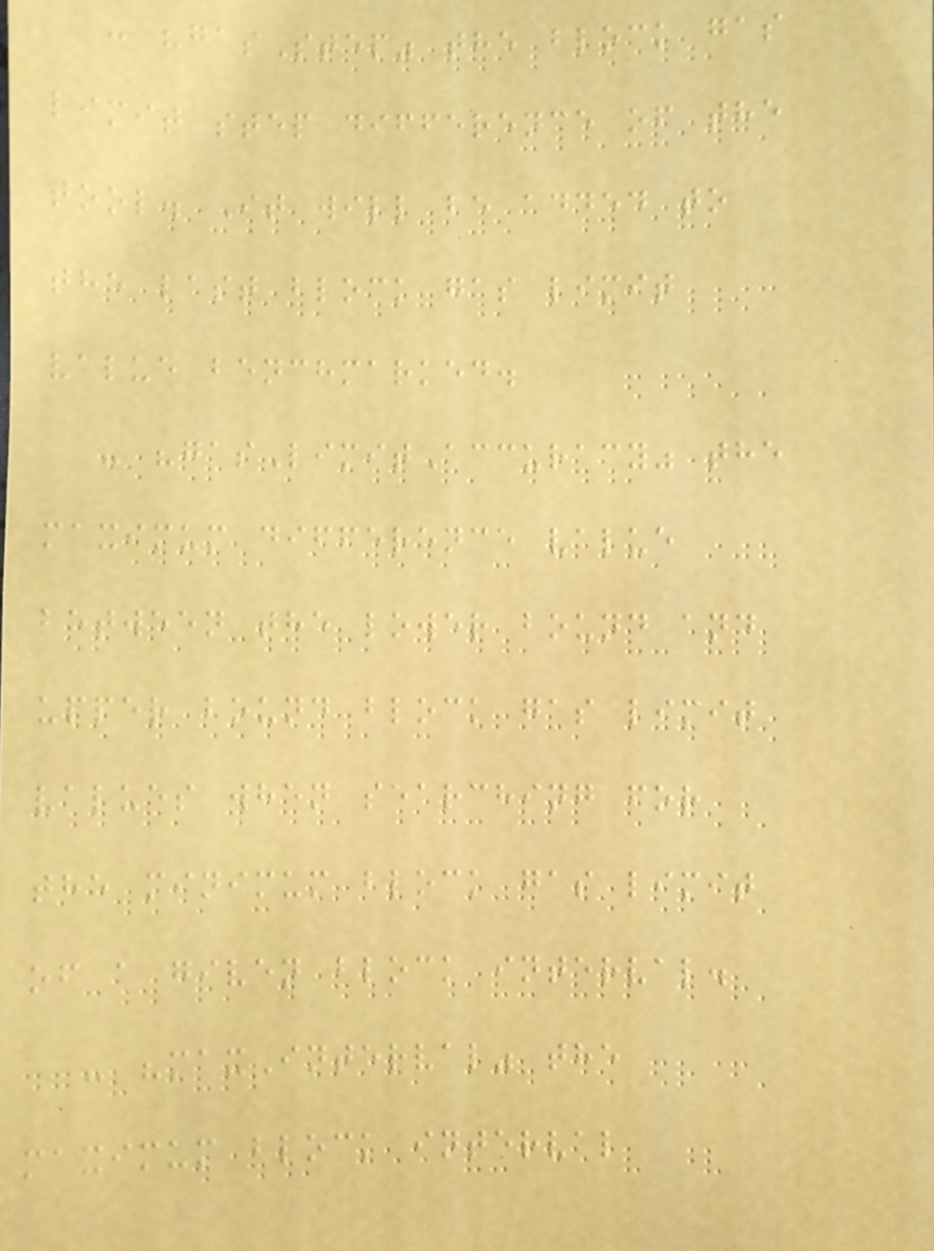- "gasStep" the block gas
limit step difference of the
tool. It will be added to
the last block gas limit
value benchmarked.
- "gasLimitAccuracy" the
maximum difference value
between the lower bound and
upper bound block gas limit
values when searching for
the minimum block gas limit
of a given block interval.
- "maxInterval" the
maximum block interval
